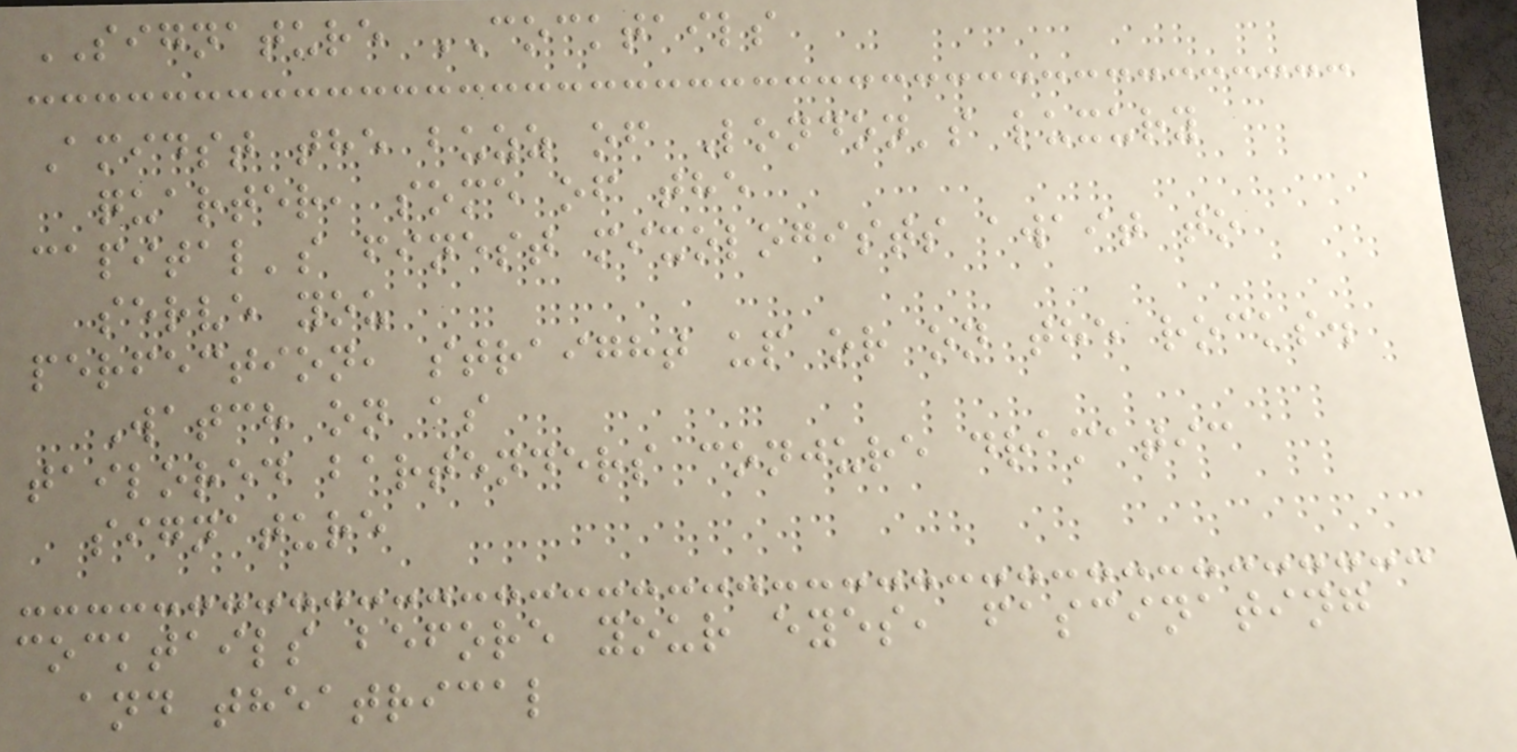SIGNATURE COCKTAILS
Amidst the buzz of London's luxury
quarter, some of the
capital's finest mixologists await to
serve you
perfection, straight up or on the rocks.
Watch on as
tailored bartenders conjure dramatic
signature
cocktails before your eyes, fascinating
and theatrical
